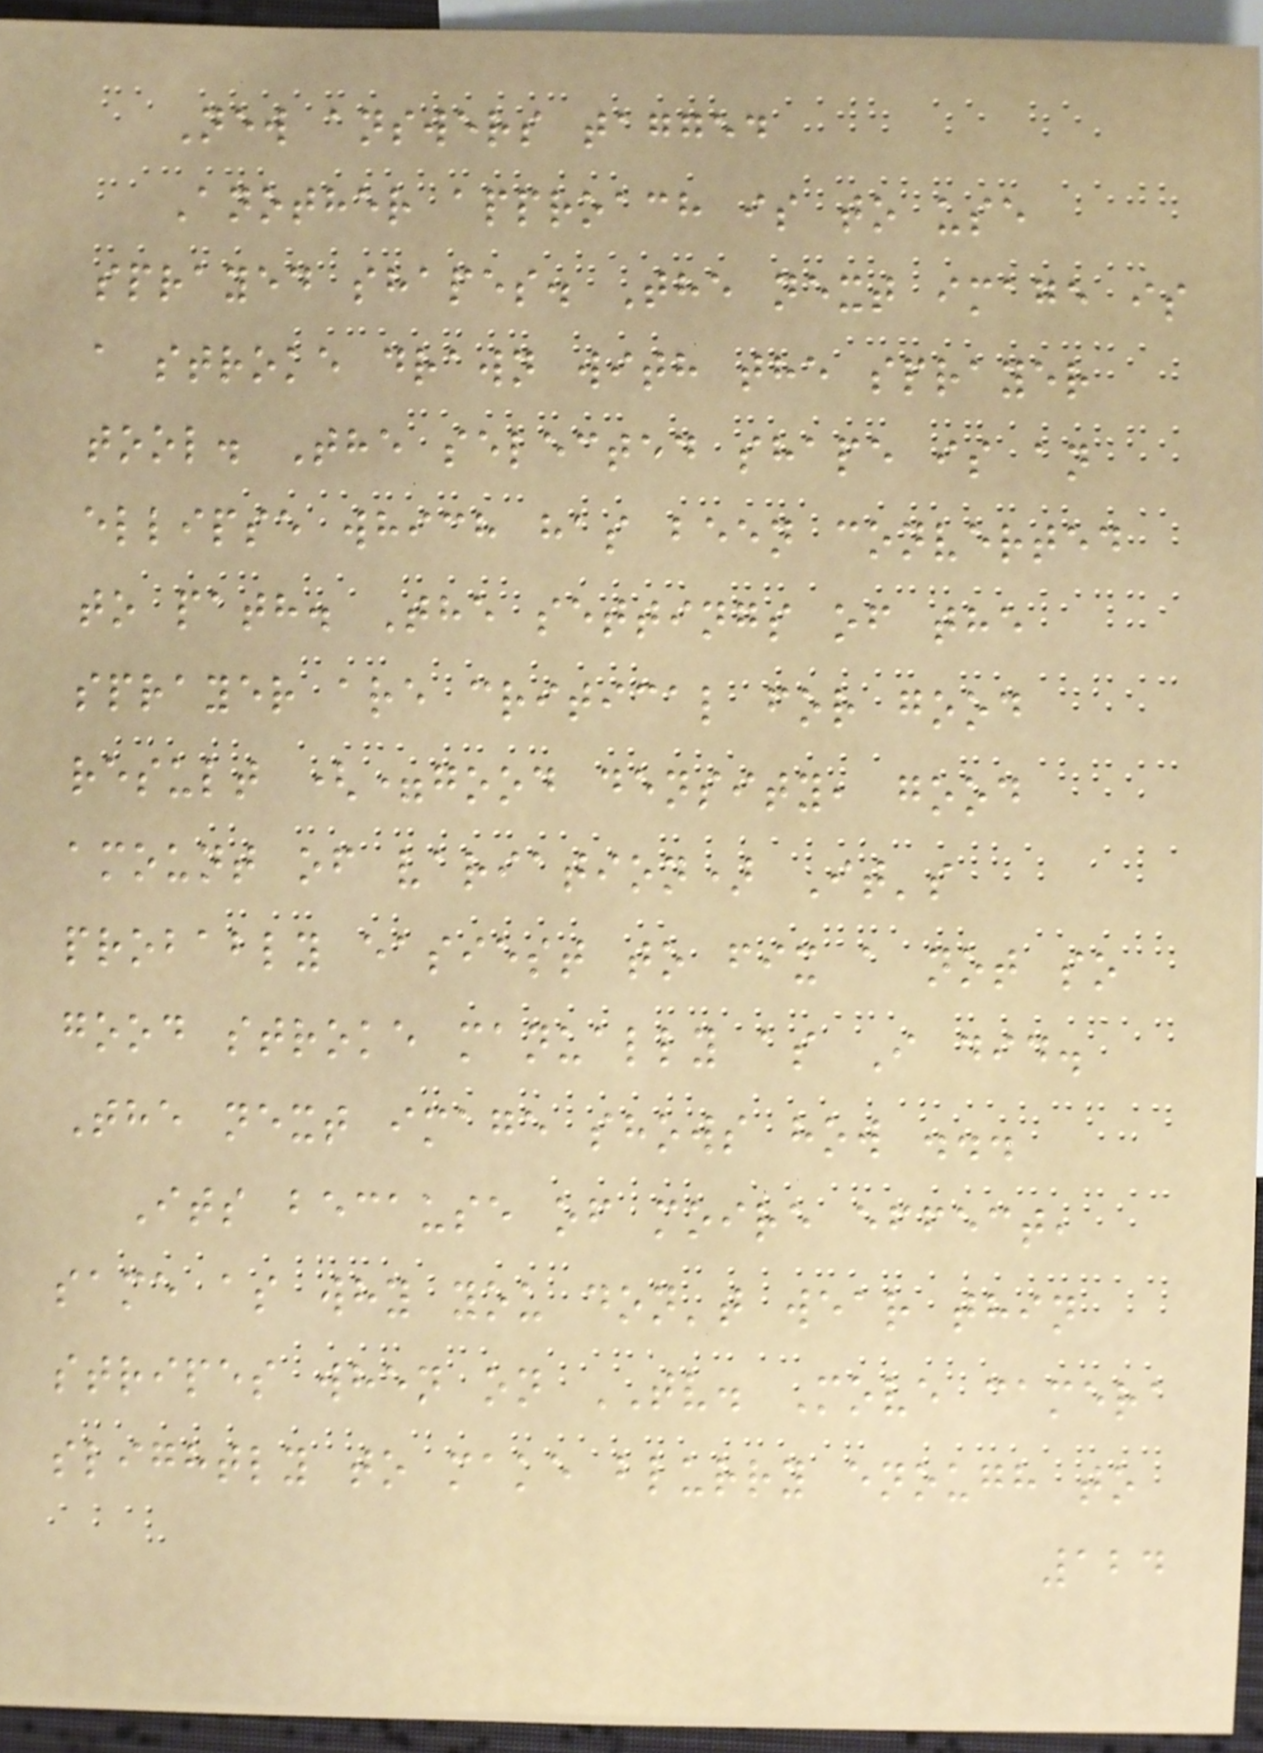New answers tagged
Another approach is to use
sprayed shapes. The next image is
a stroke drawn with the sprayer
tool. The selected shape is an
ellipse which has been converted
to path. The settings of the
sprayer are critical for good
result (=good density, good
amount of variation) It's
probably easiest to fix a not so
good stroke manually as I did.
The next image shows how ...
Its because of moire effect,
same as why you don't wear thin
stripes when on TV. Move camera
slightly to make blurry enough to
124
